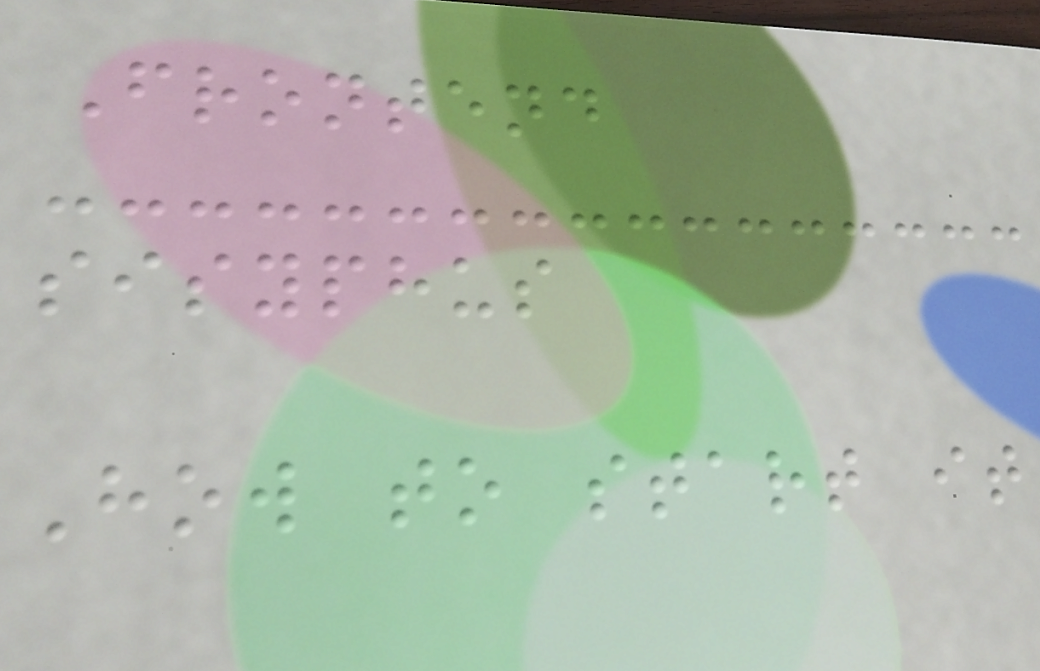Frontend
sisyphus
How to start it
